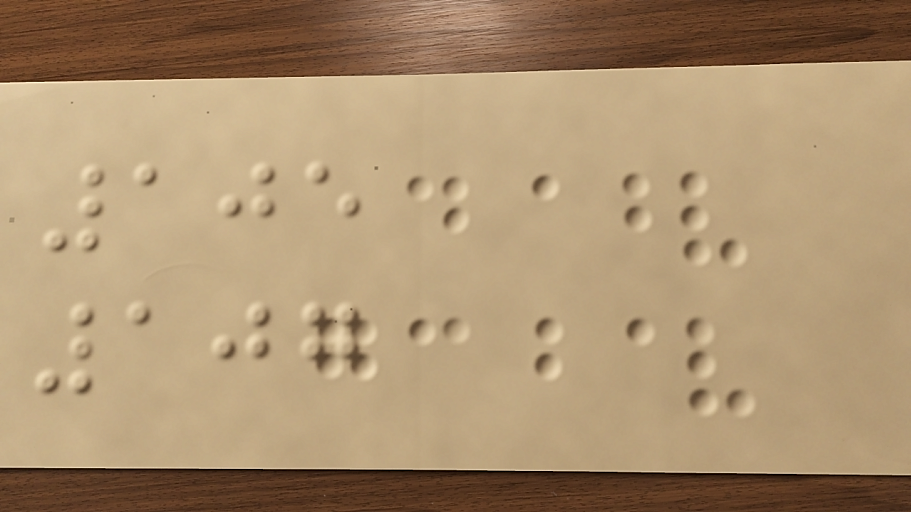105
107
